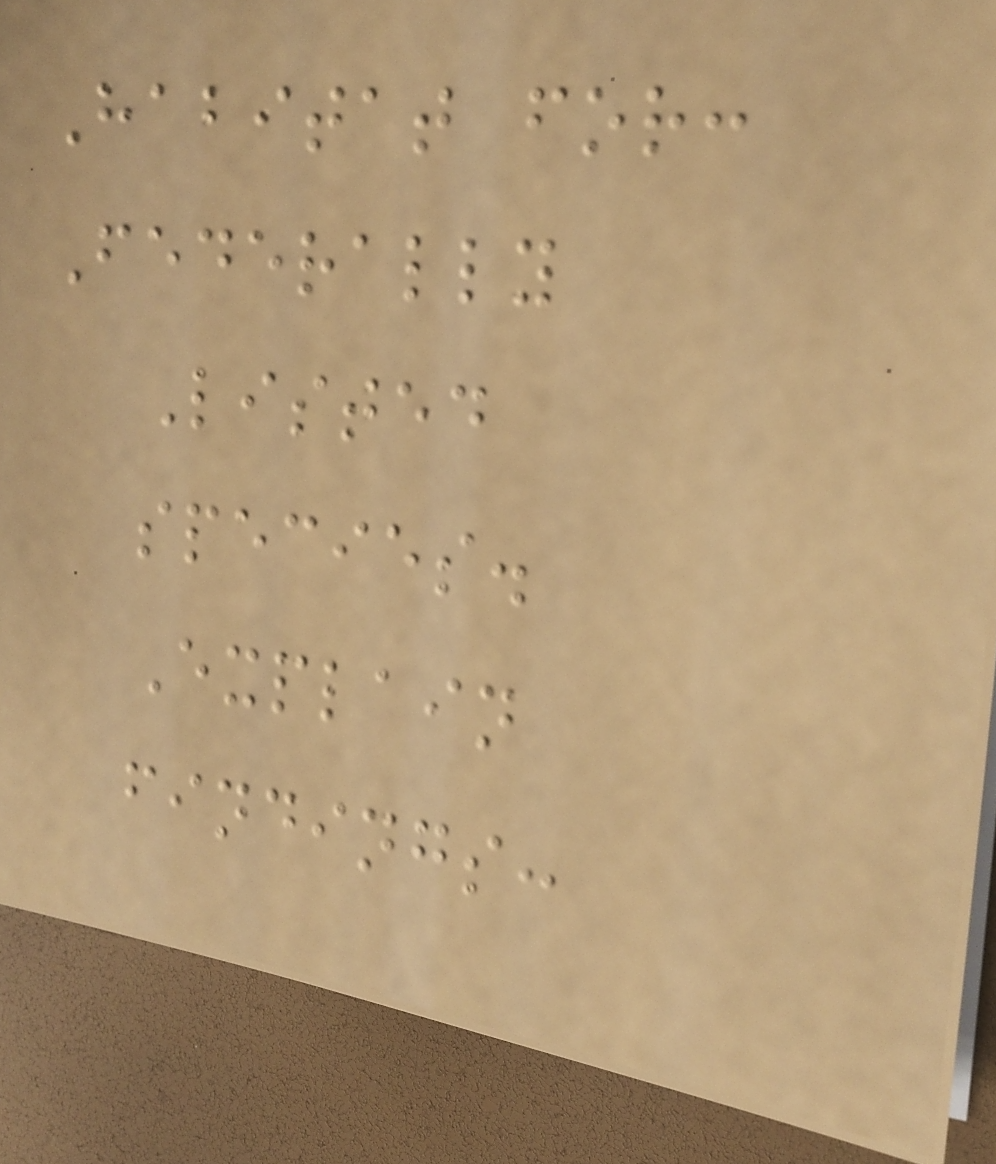Habitat for:
Federally
Listed
species.
Explain
findings:
